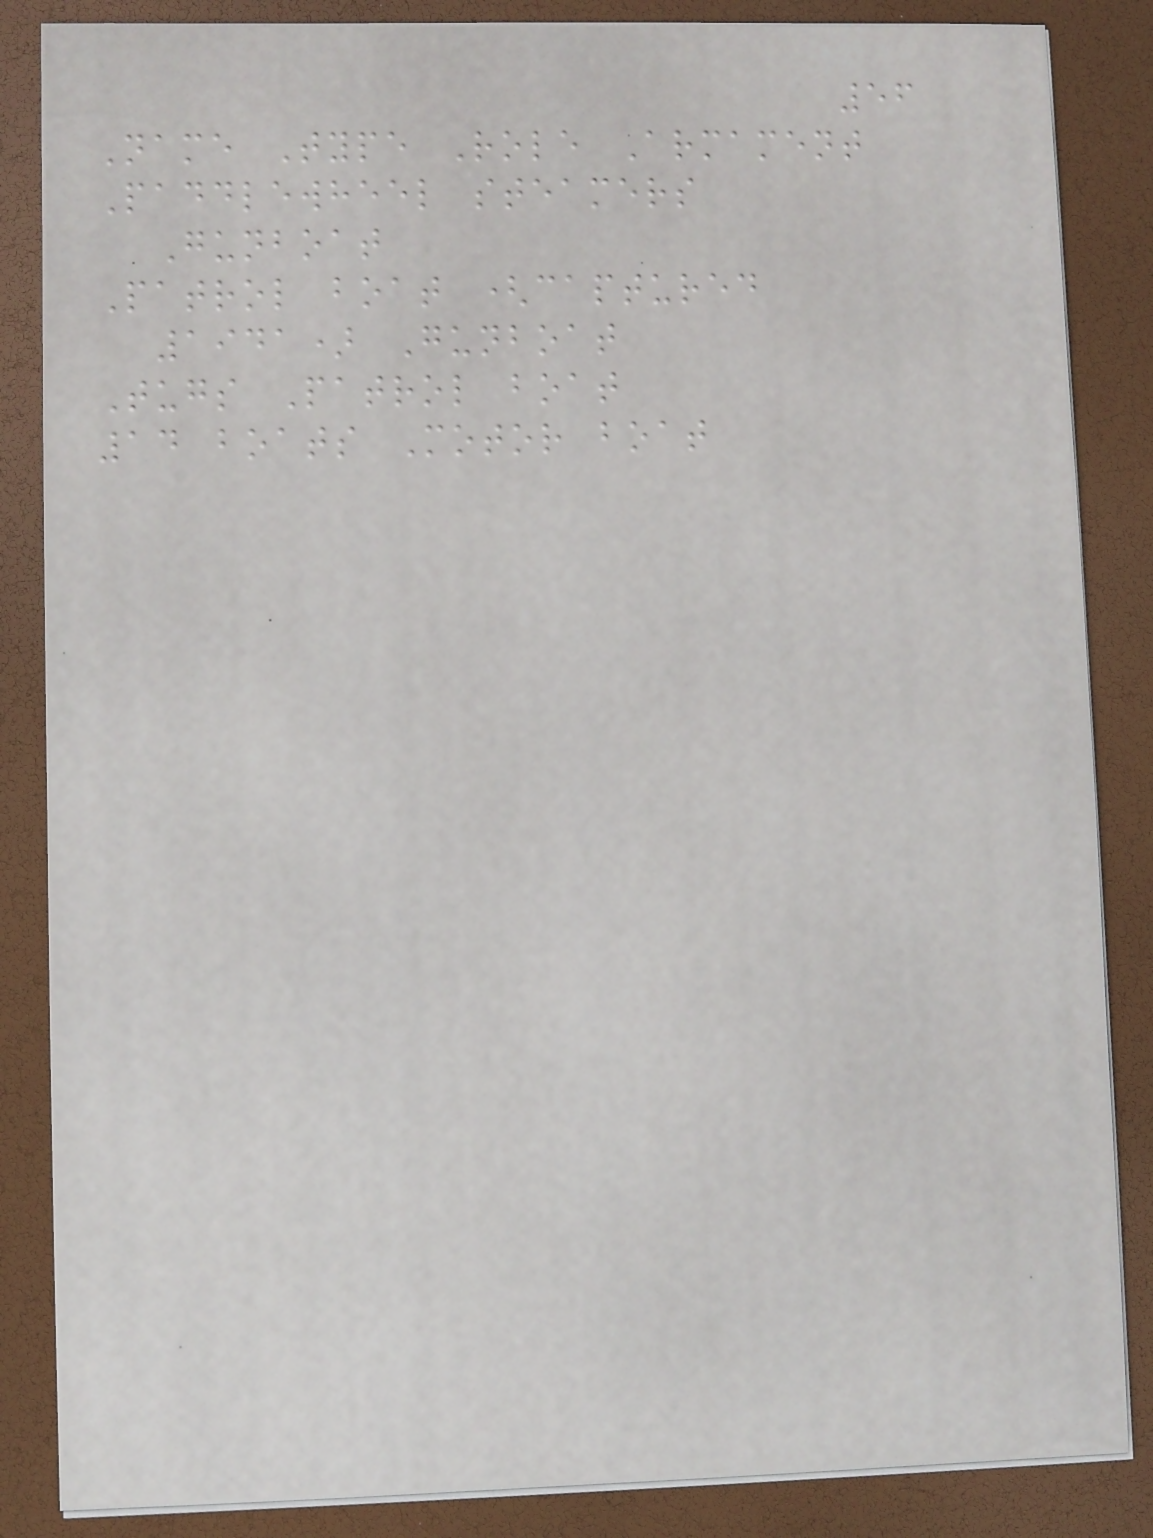56
Name Type Role Armament
Paddlewheel steamers
Gunboat
Patrol boat (captured
1941) Gunboat
Tugs Patrol boat
14 boats Motor boat
